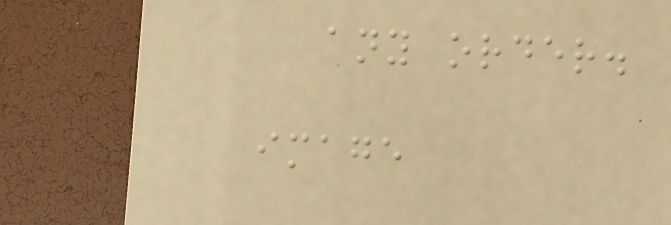any order.
image
